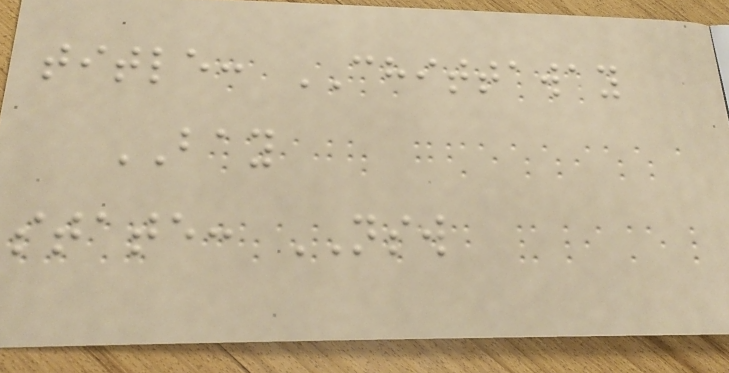title: CHITTAWAY
BAY
state: NSW
